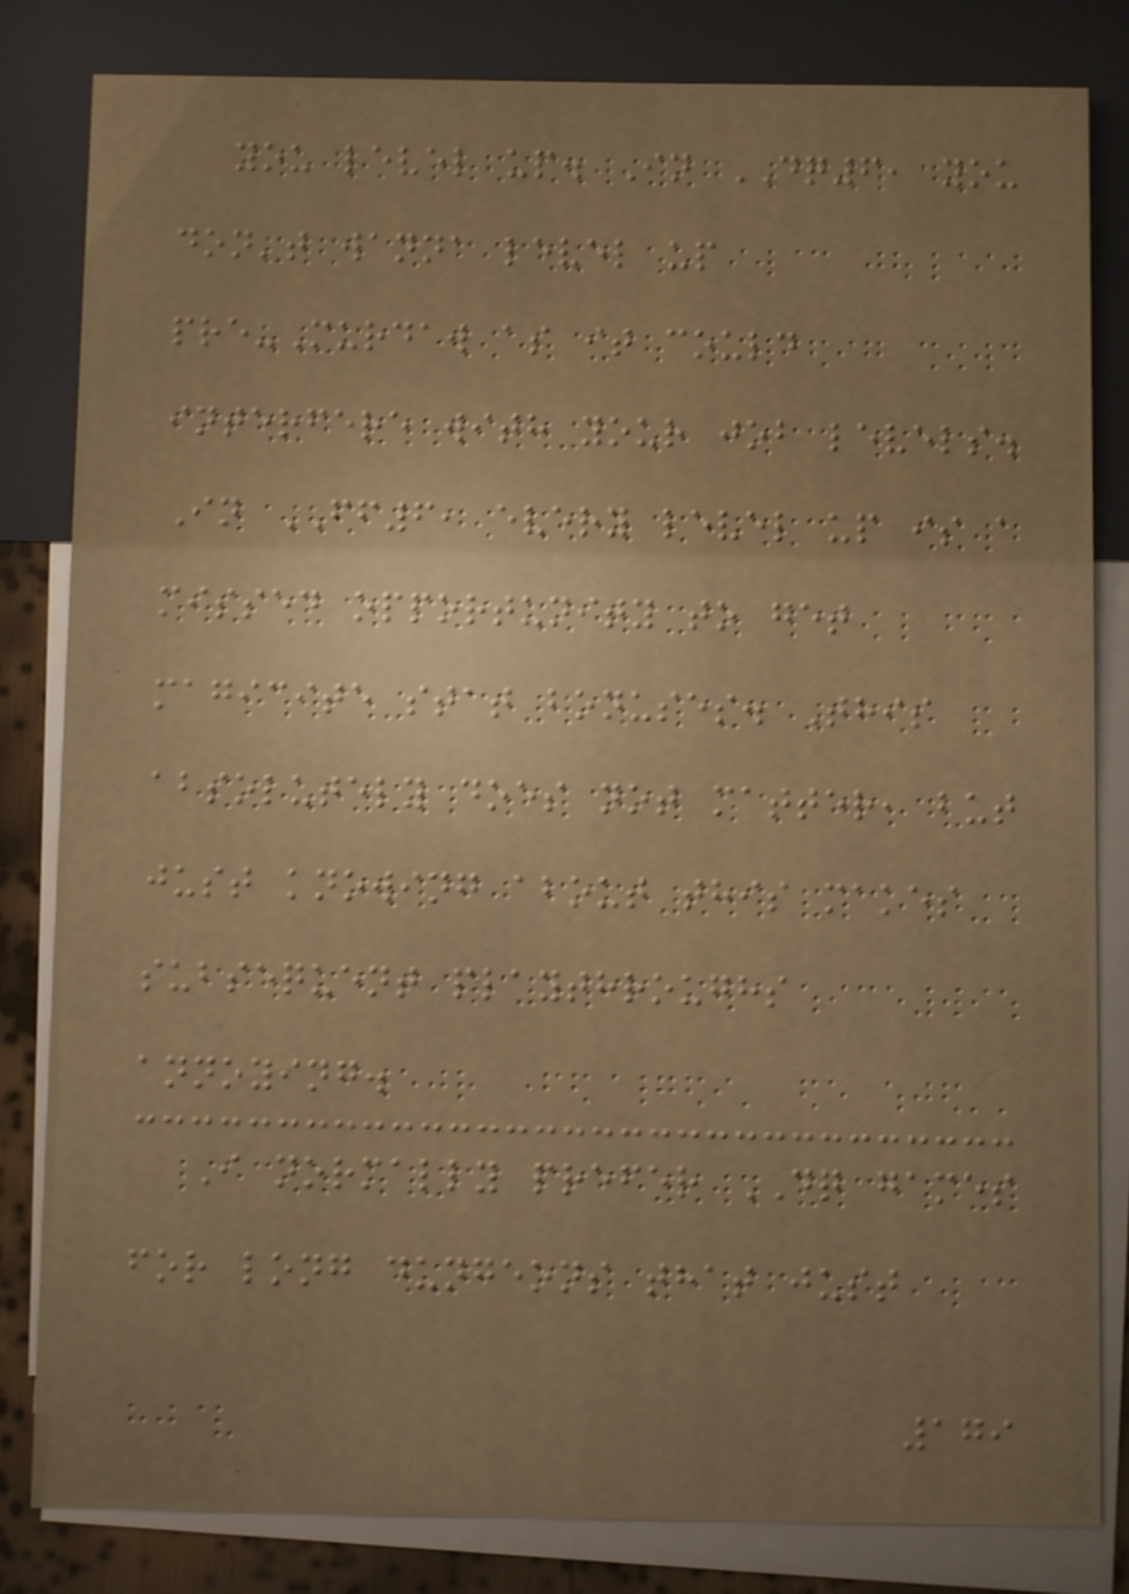you level up. In DQ6, you
don't wanna level up
pre-Murdaw as it could
interfere with your job levels.
In FF6, every level up is a
missed opportunity to get
magicite stat bonuses. This
absolutely does not matter, but
just knowing about this makes
subsequent playthroughs
annoying.
I normally prefer DQ games
for long dungeons that just
179
